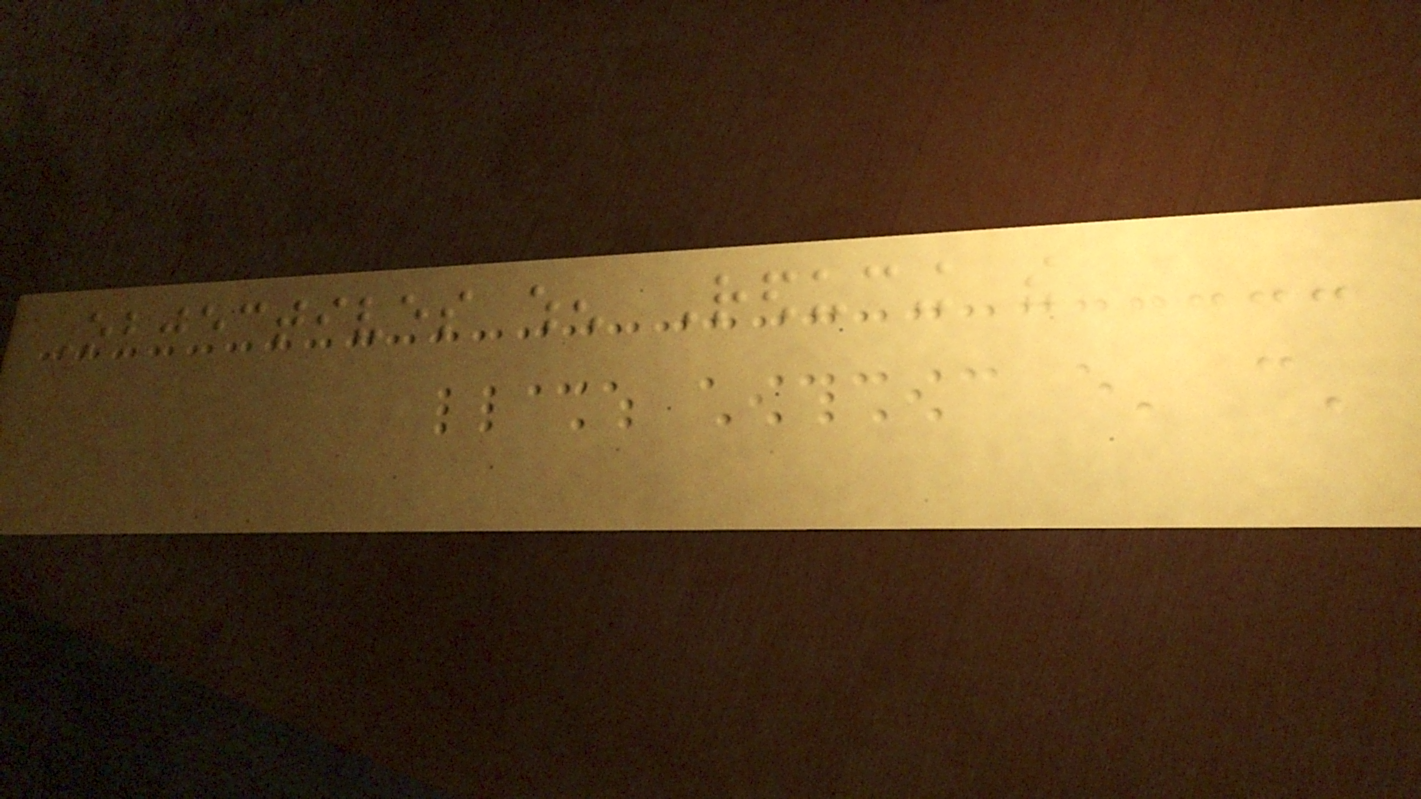Objectives when Reducing the
